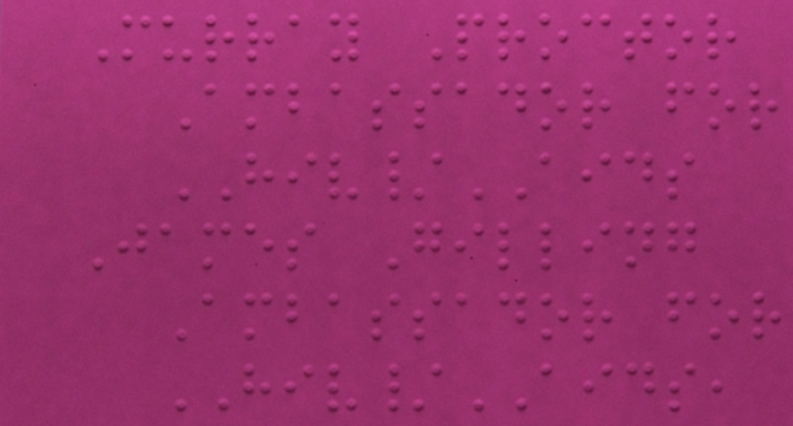Murray Proctor
Ambassador for
HIV/AIDS
James Gilling
Ambassador for
HIV/AIDS,
